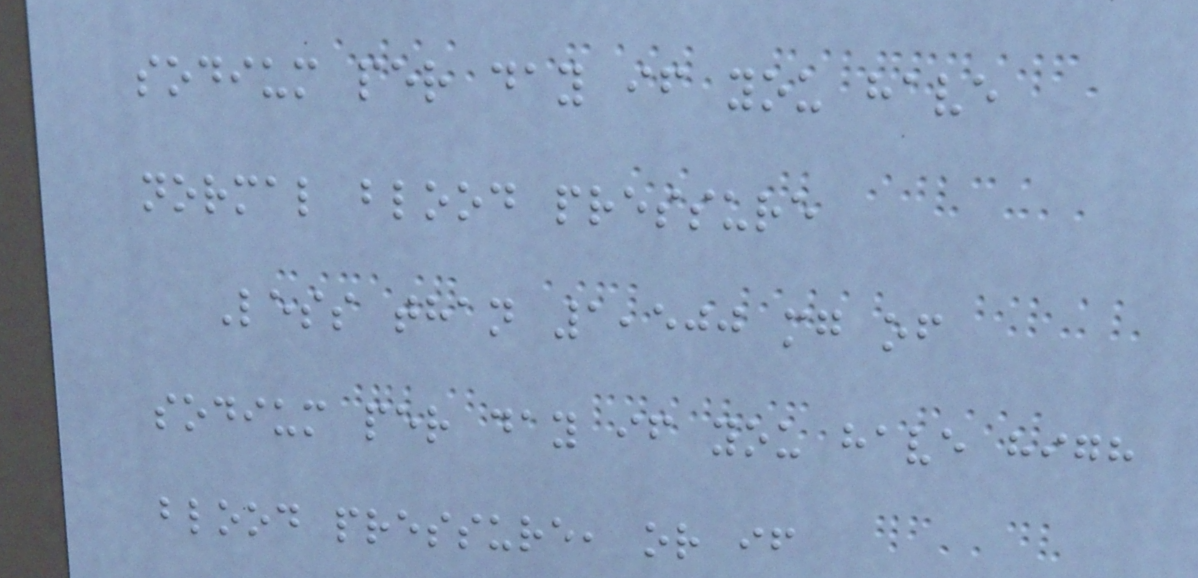sodium per day if you have
normal blood pressure
Less than 1,500 mg of
sodium per day if you have high
blood pressure, or if
